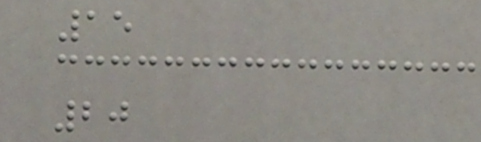15
20
